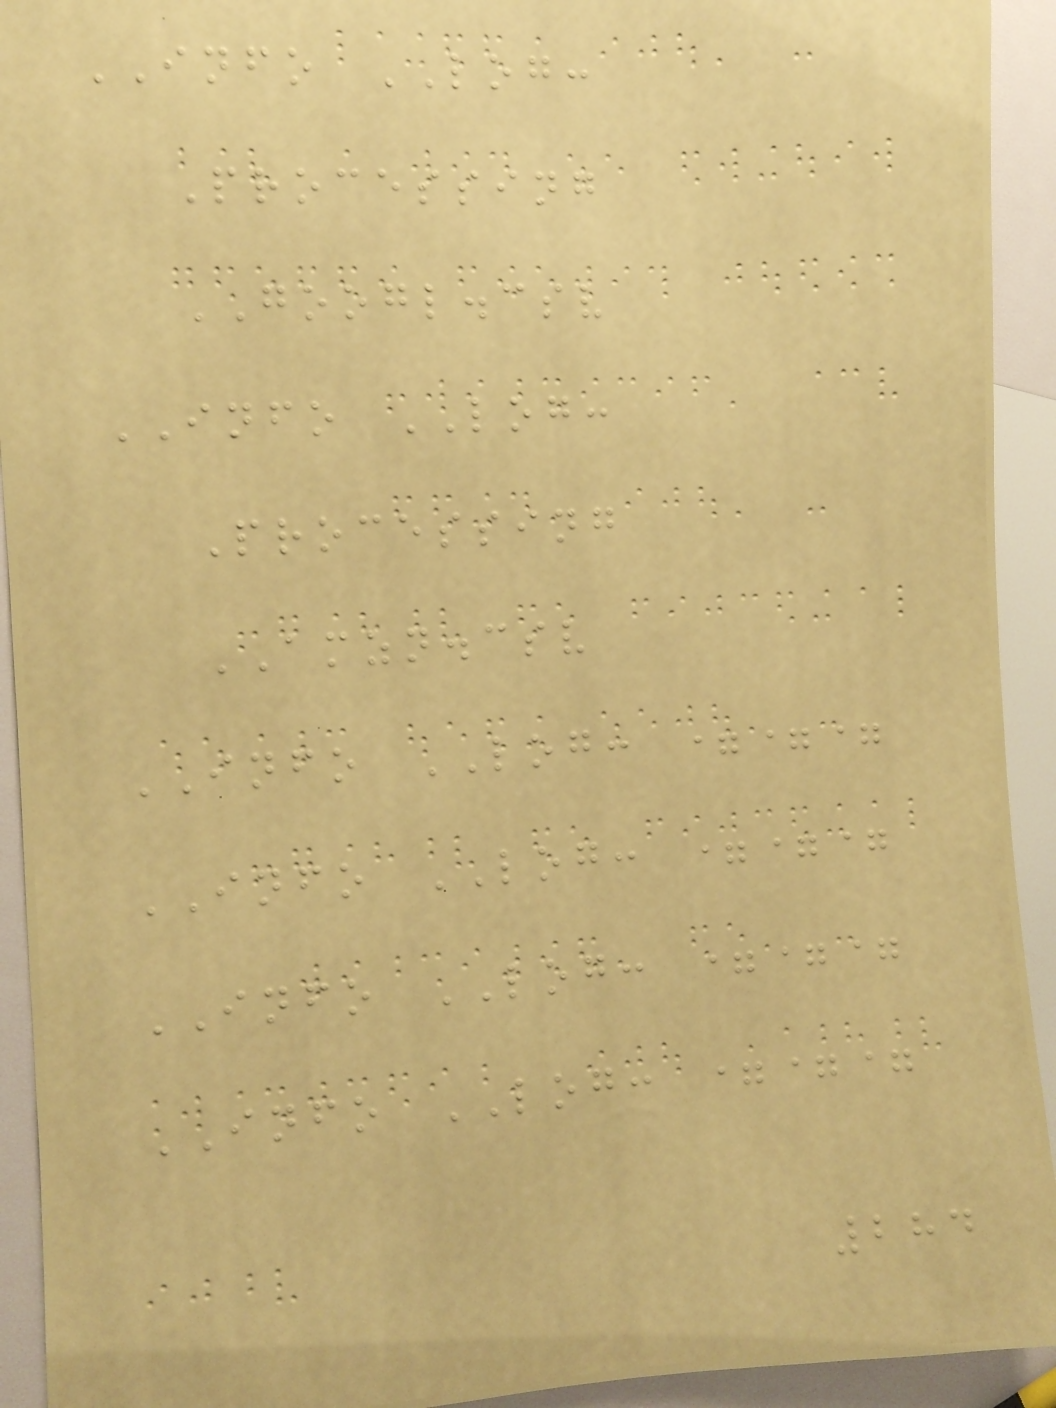INFO LOG:
Processing
GOOGL.csv
INFO LOG:
Processing
AMZN.csv
INFO LOG: ===
INFO LOG: ===
INFO LOG: ===
INFO LOG: ===
284
